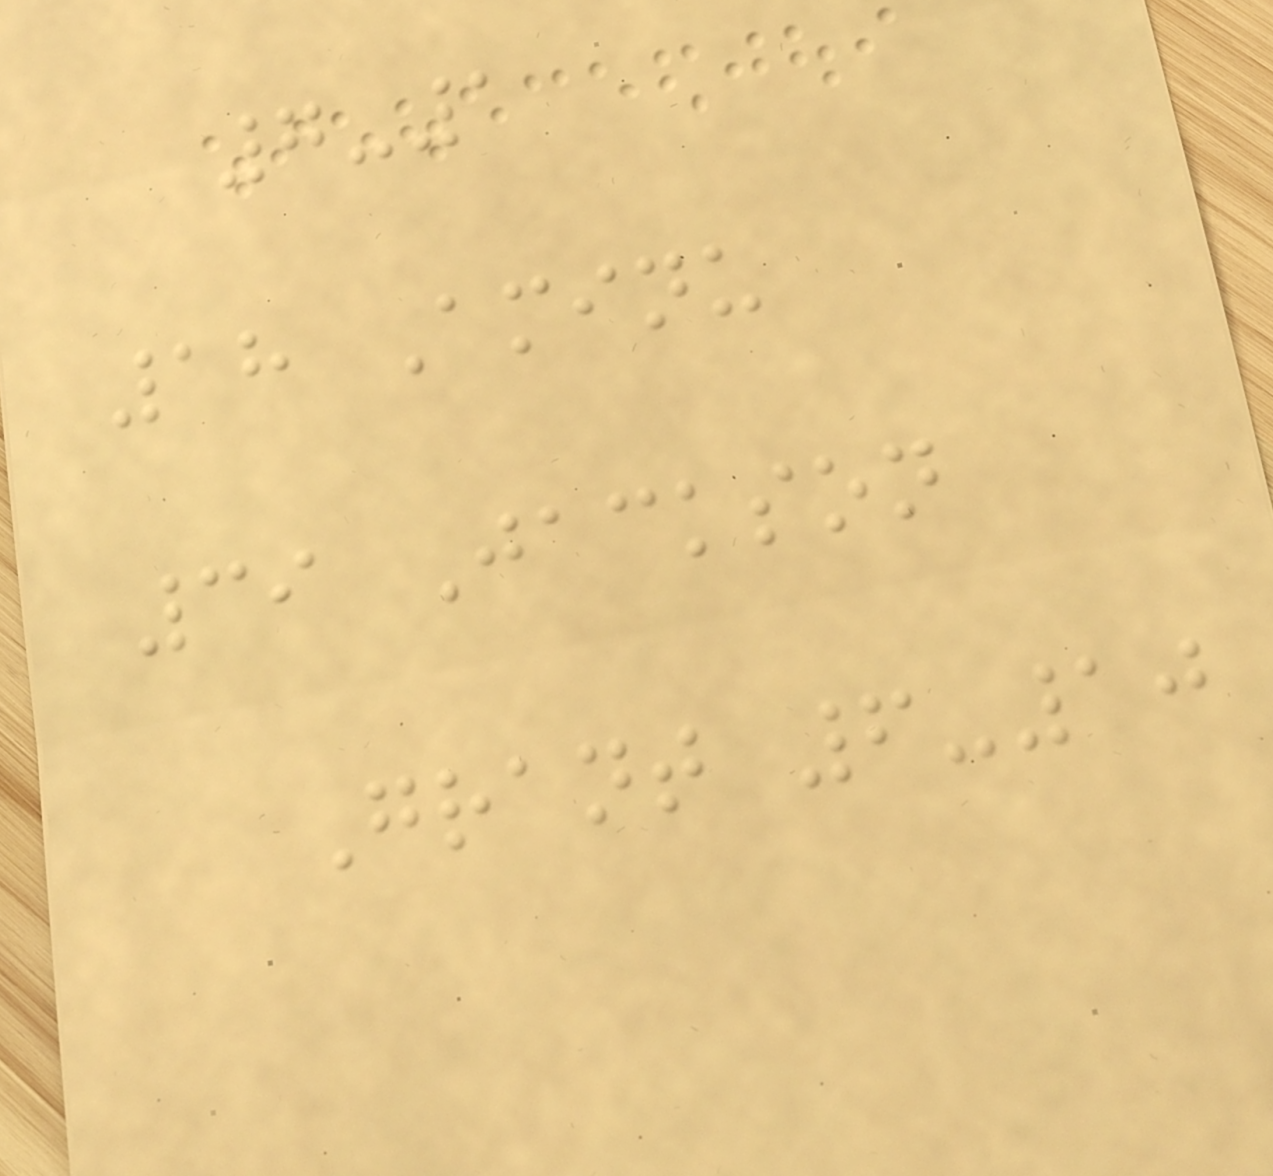7-1
18 Aminu
39 Jackson
Grant 6-10
